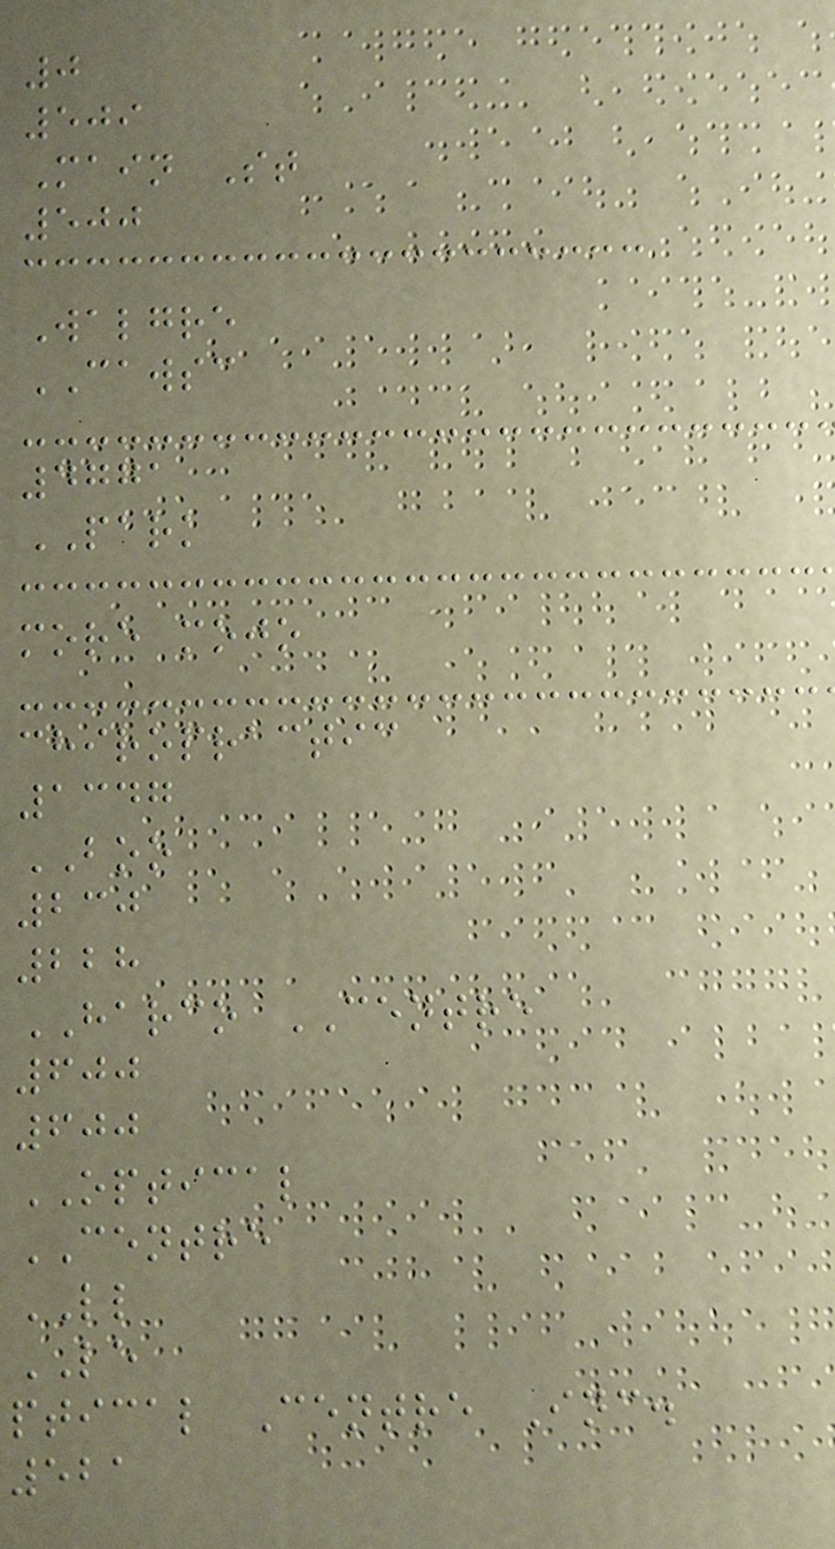0
509
Main St
500
Walgre
CAWSC
4771
PARK
more mojo
chiropractic
1347
BOO
230
228
HARCO CENTRE
600
600
OPTICAL
CENTRE
LL
LE
ptical Centre Inc.
521
